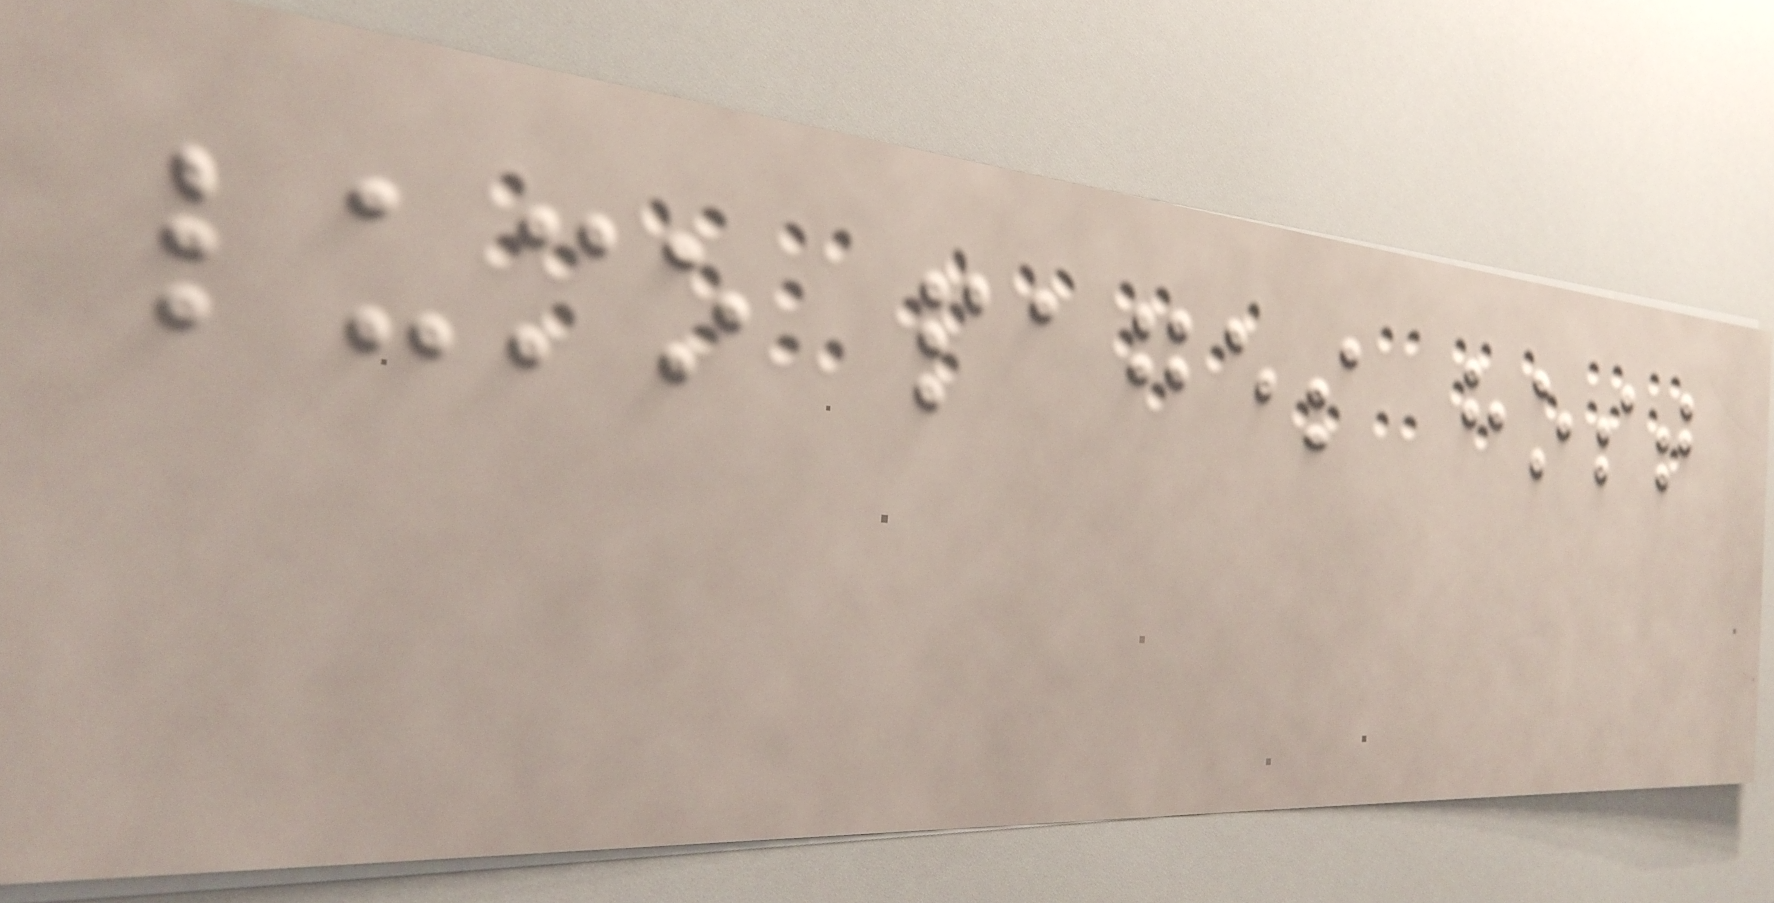lumo pages host
